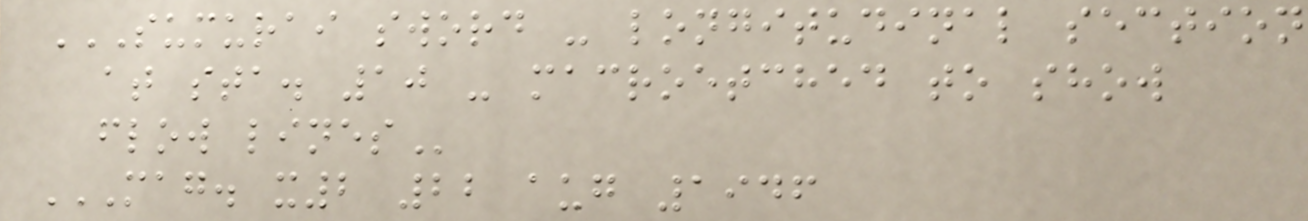SUMURAI SWORD - LONGITUDINAL SECTION
AT STA. 10 - MACROETCHED TO SHOW
FLOW LINES
MAG. X2 22 AUG 1946
